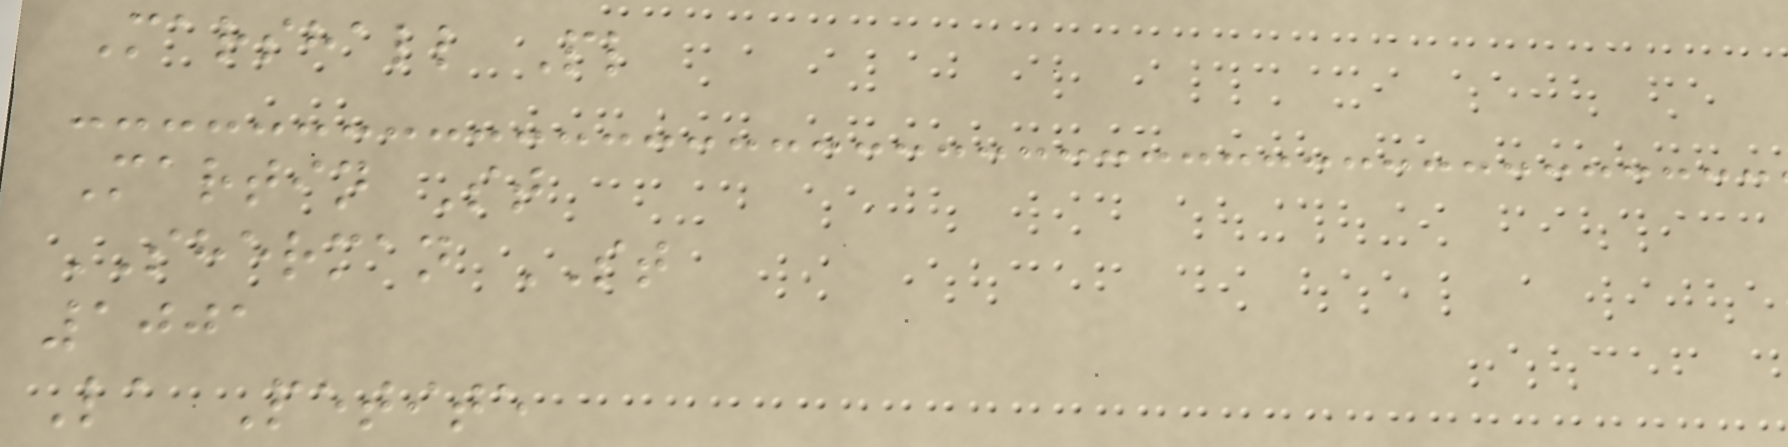Marshall Pl
Martin St
SHERMAN ST
1001
La Petite
